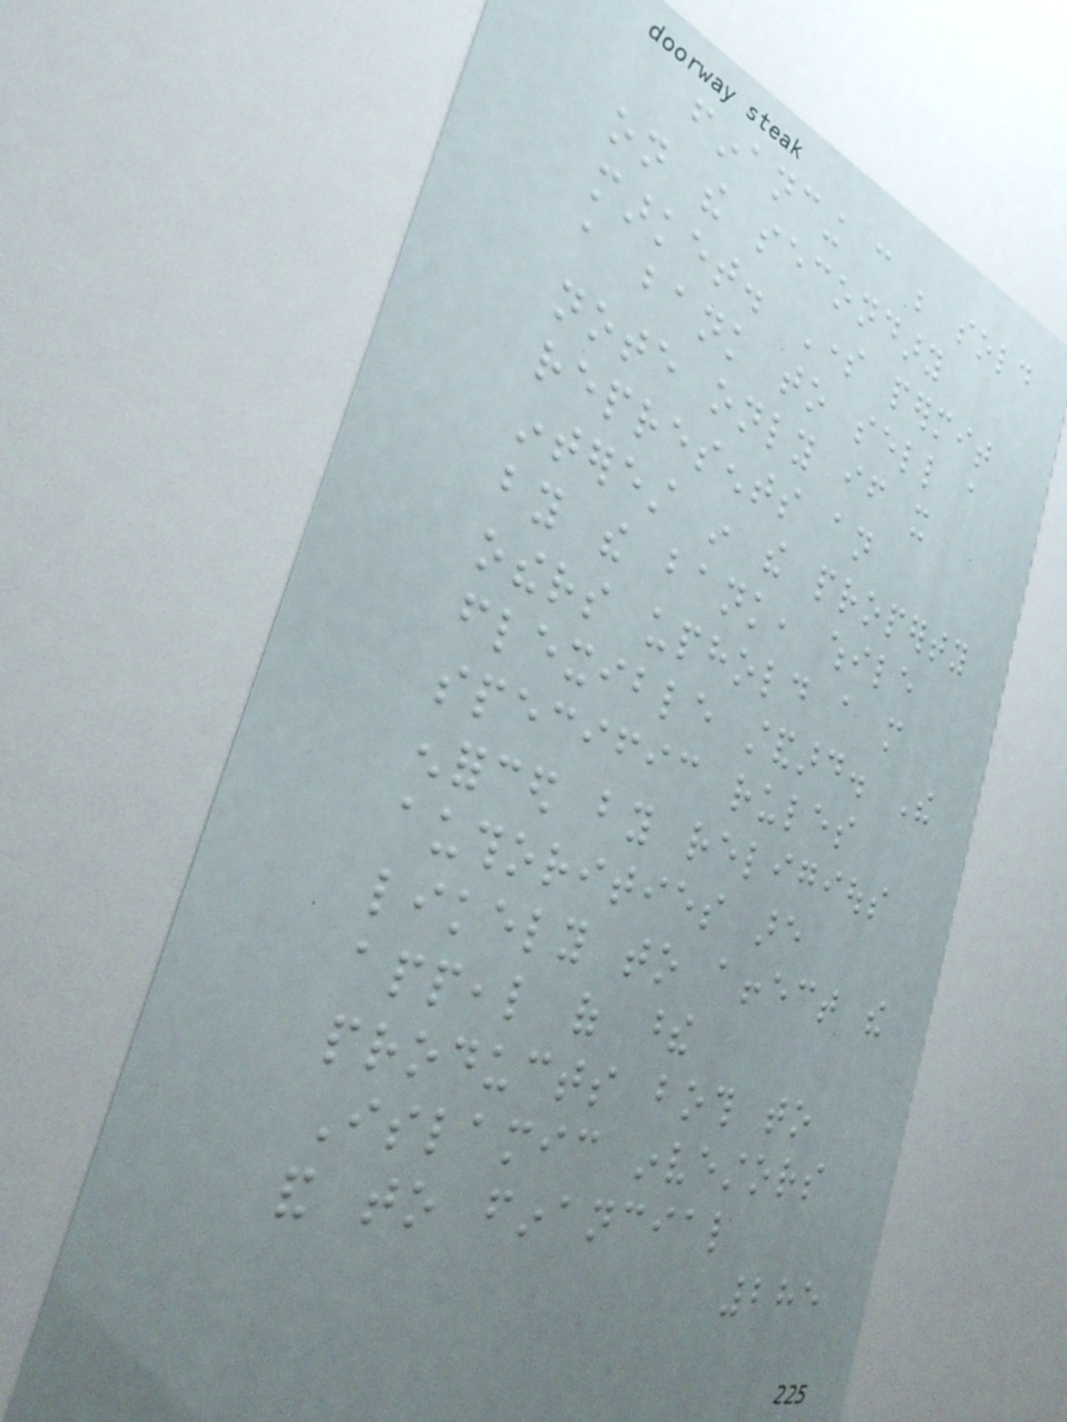financing can be sold
on the secondary
market. Some permit
a bank to sell a
note only if it
represents an
interest in the property
by the bank, while
others uphold a more
flexible standard. The
specific rules
enforced by religious
authorities are
likely to affect the
appeal of these
products both to
Islamic investors
and to financial
285
